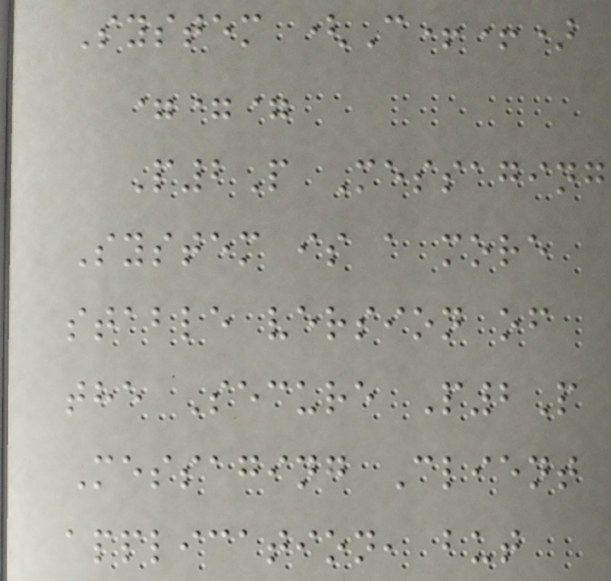System (C++)
===
P2P Messaging
System is a more
stable version of
the Secure P2P
Messaging Client
application, but
